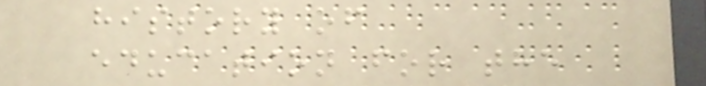history of
education for the
